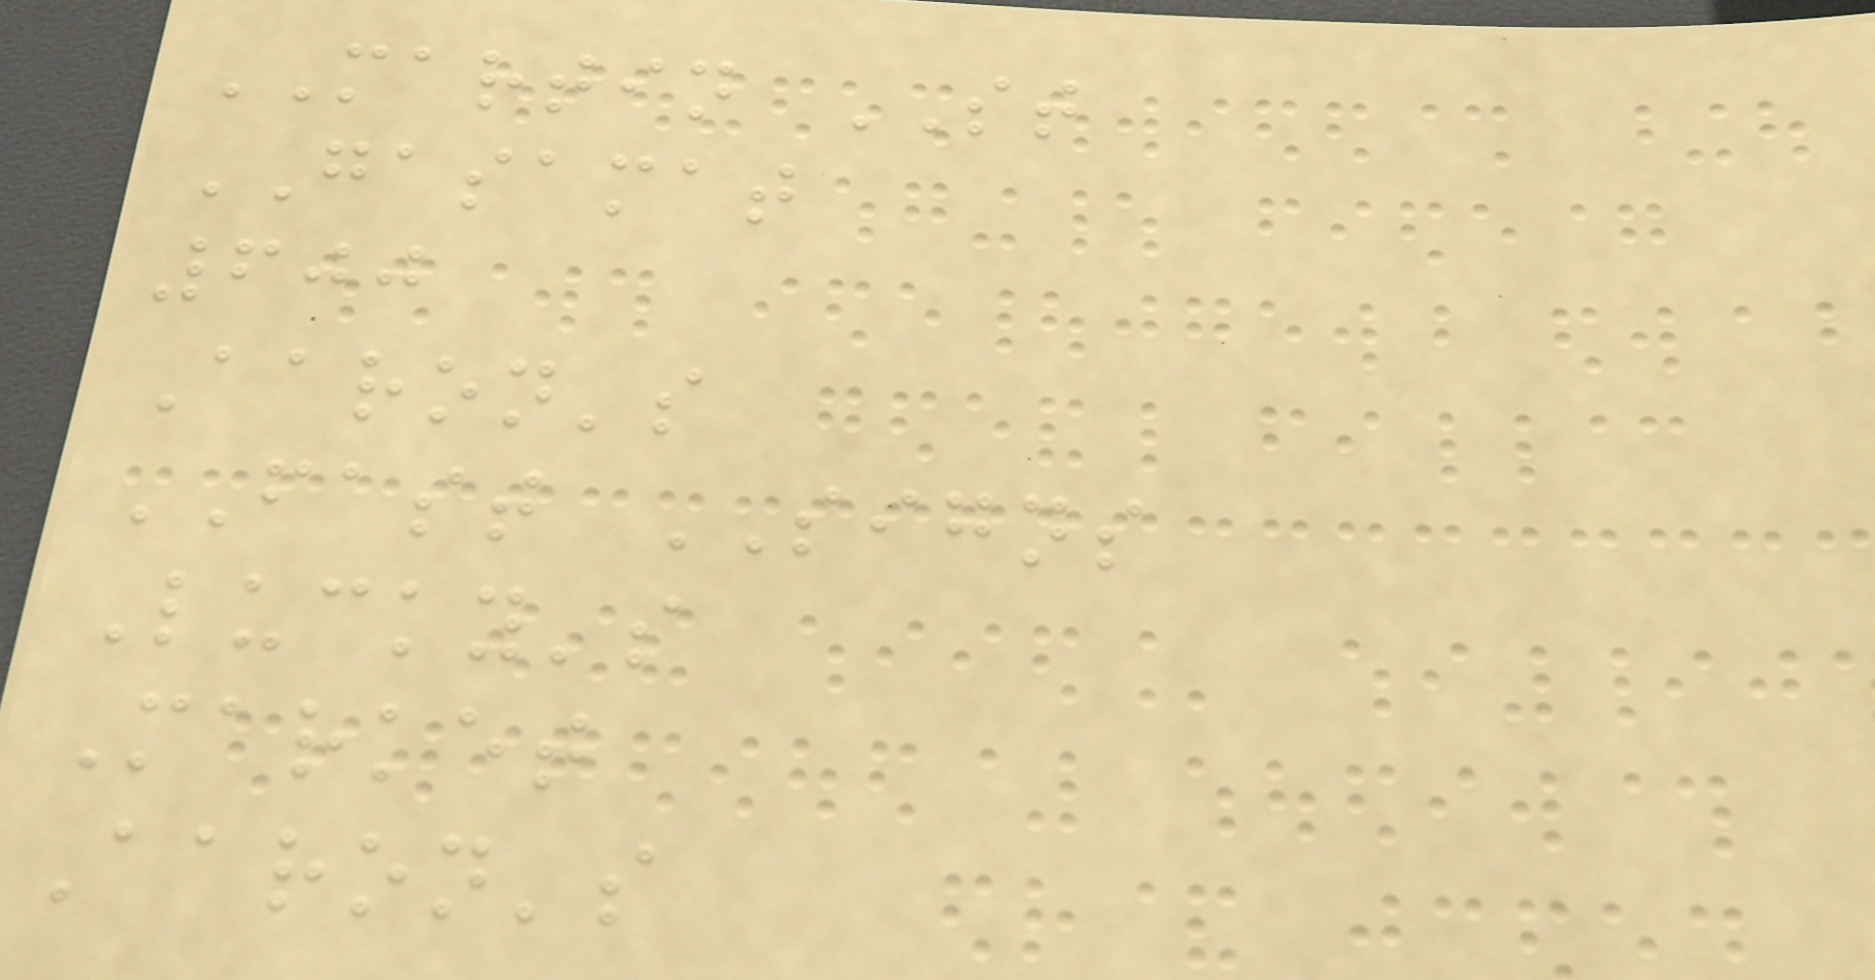MARTIN ST
GASAMAT
600
Aaron's
FAST SIGNS
Lucky's
Market
Aaron's
